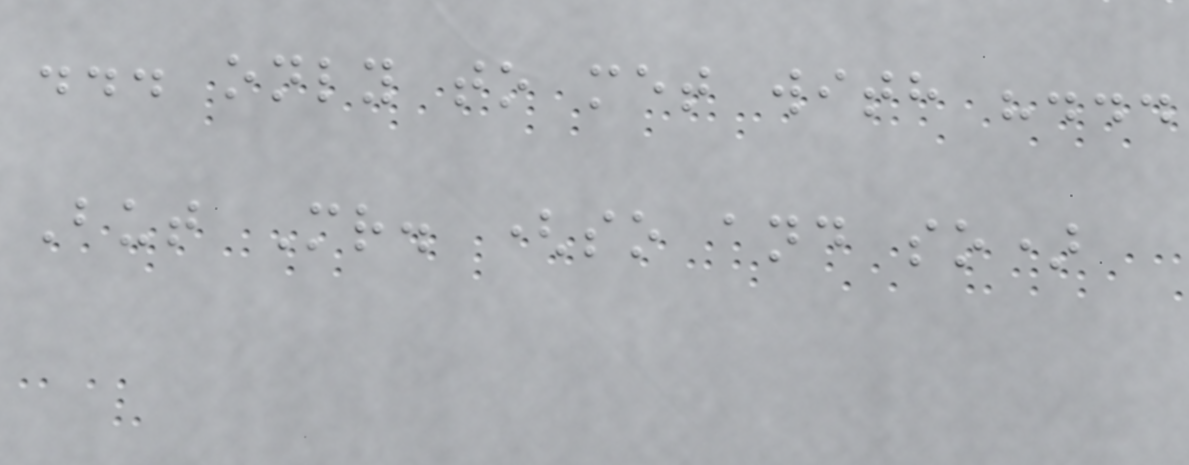... only to met with "...
But Mr. (so and so)
